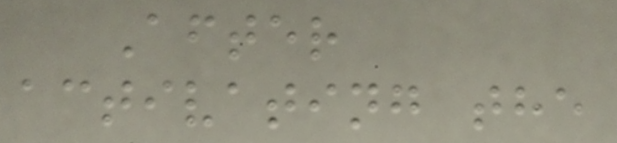After
activating the
